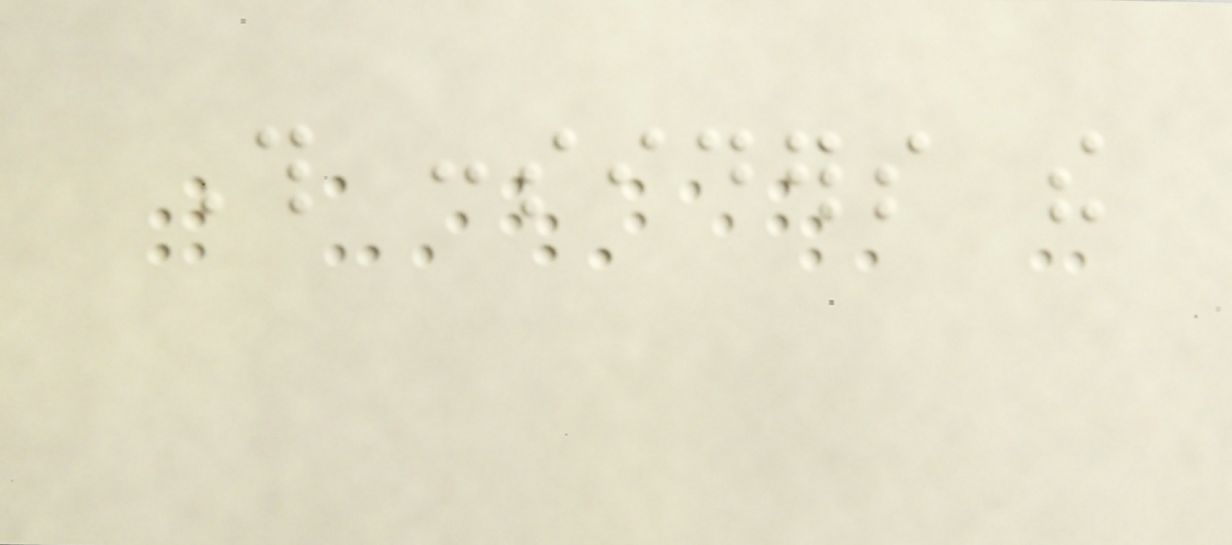This considers the
